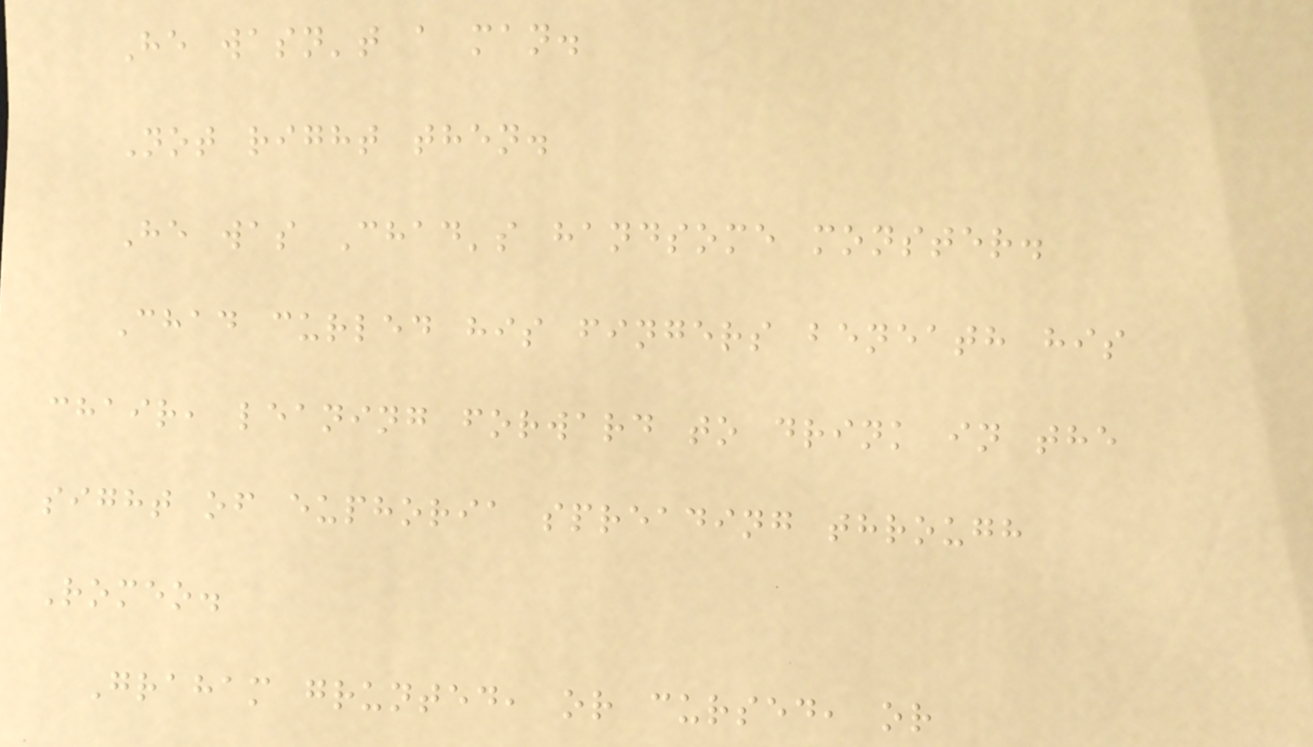He wasn't a man.
Not right then.
He was Chad's handsome monster.
Chad curled his fingers beneath his
chair, leaning forward to drink in the
sight of euphoria spreading through
Romeo.
Graham grunted, or cursed, or
